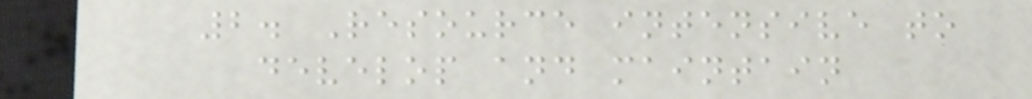2. Resource intensive to
develop and maintain
